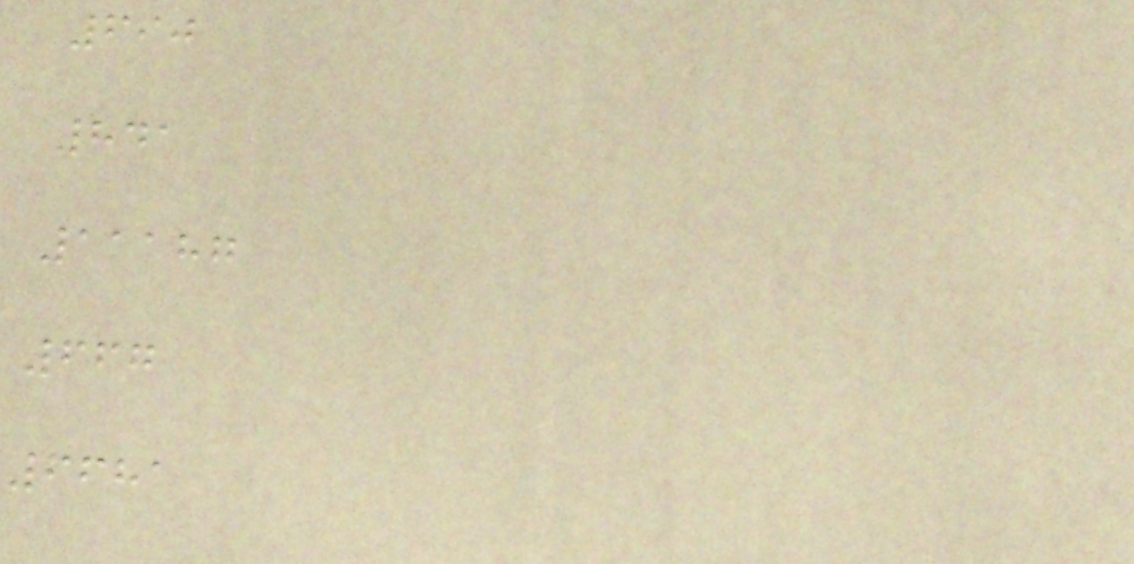690
841
11187
667
6681
